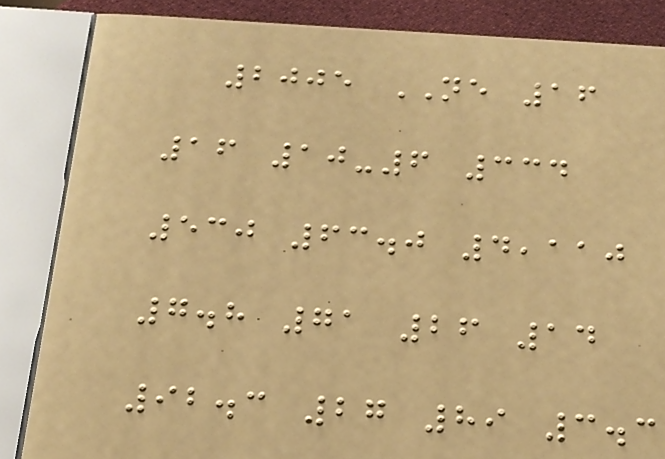2005 NE 16
16 10-6 334
530 63.0 4,110
7.8 71 26 14
92.3 27 89 3.3
